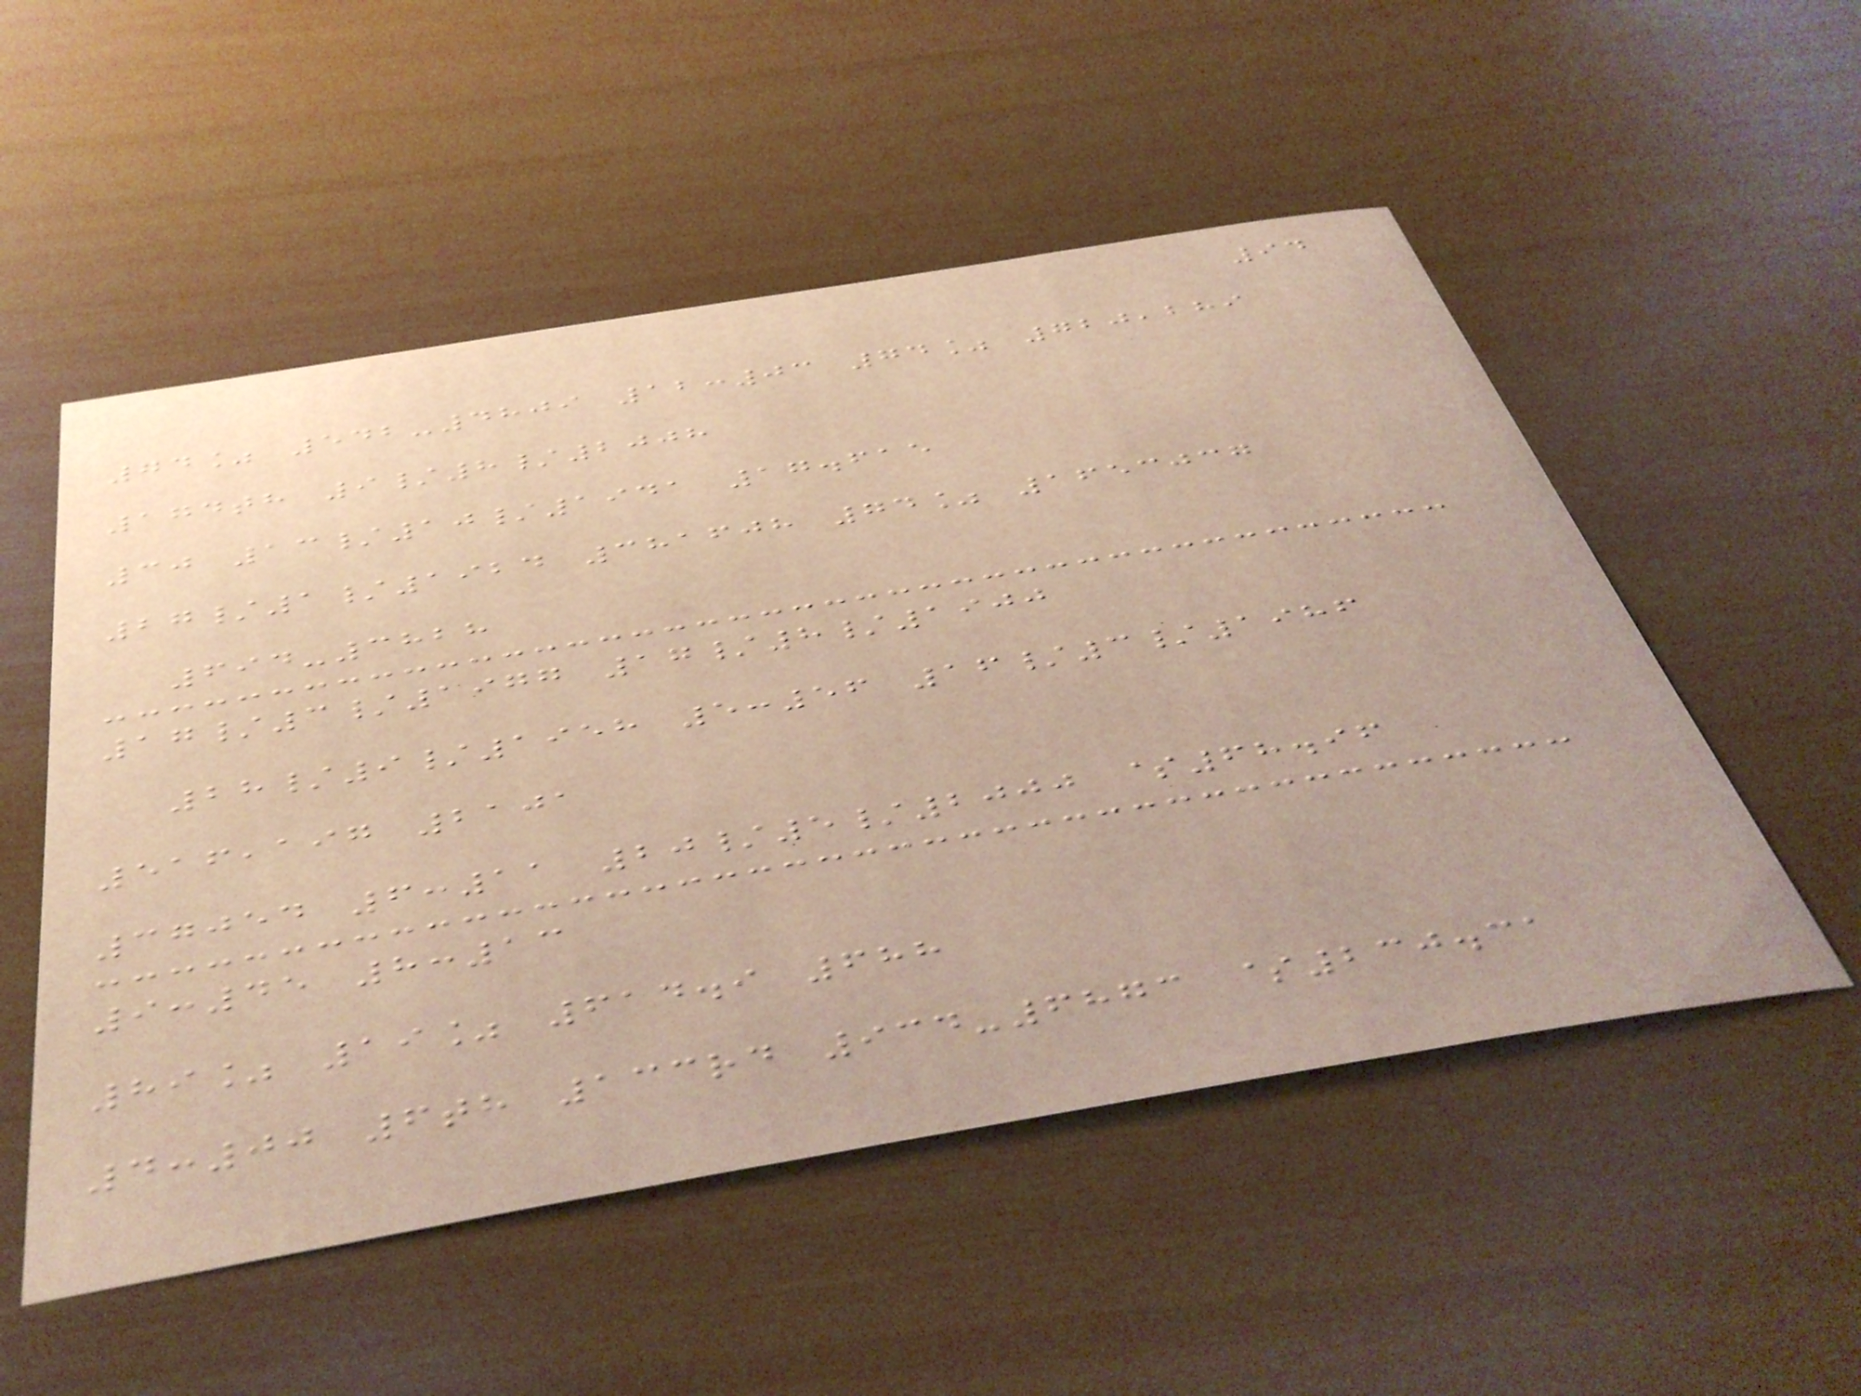94
74% 542-4809 12:03 74% 720,289
174th 9/8/2008
30 13/10/1941 17.615
27/1/1924 381608 74% 1653037
694-3828
17/3/1977 17/8/1900
28/9/1958 5:56 16/3/1986
516,197 2101
37054 6:11 20/5/2000 $68.96
9:45 8:13
89% 19% 614.9 688
4:00 6th 133rd 934-6873 $230.31
